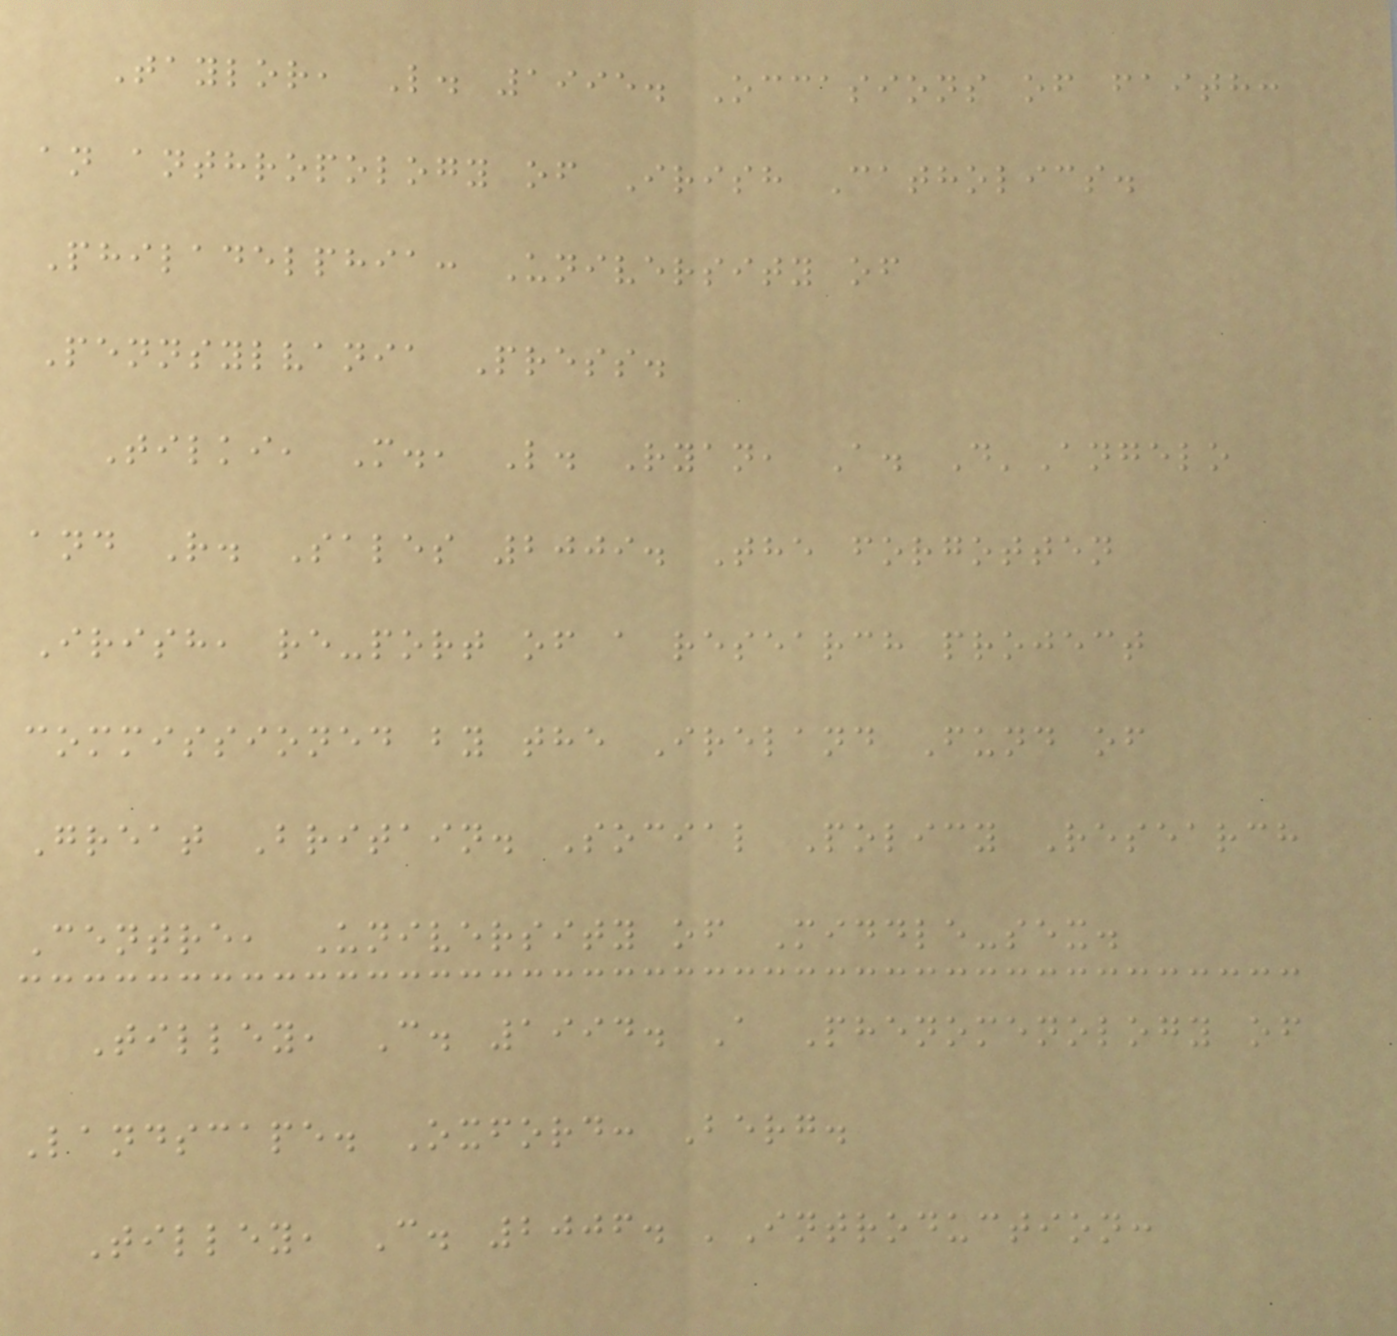Taylor, L. 1995. Occasions of faith:
an anthropology of Irish Catholics.
Philadelphia: University of
Pennsylvania Press.
Tilki, M., L. Ryan, A. D'Angelo
and R. Sales 2009. The forgotten
Irish, re-port of a research project
commissioned by the Ireland Fund of
Great Britain. Social Policy Research
Centre, University of Middle-sex.
Tilley, C. 1994. A Phenomenology of
Landscape. Oxford: Berg.
Tilley, C. 2006. 'Introduction:
